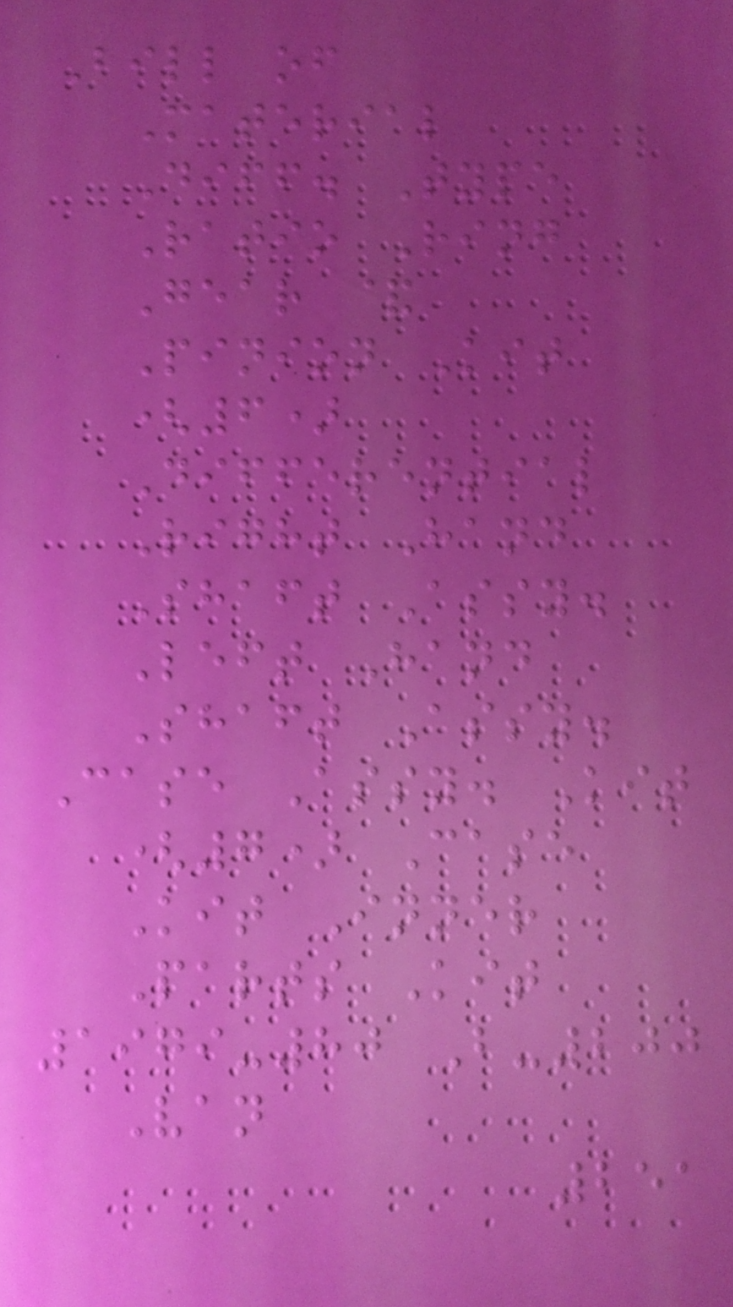Bill of
Material
Diff. Type
Ratio Ring
Gear &
Pinion Kit
(6)
Differential
Right Hand
Shaft Assy.
Left Hand
Shaft Assy.
Case Assy. Kit
(7) Case
Kit Inner
Parts Kit
1979-80 B-200
Van
251
